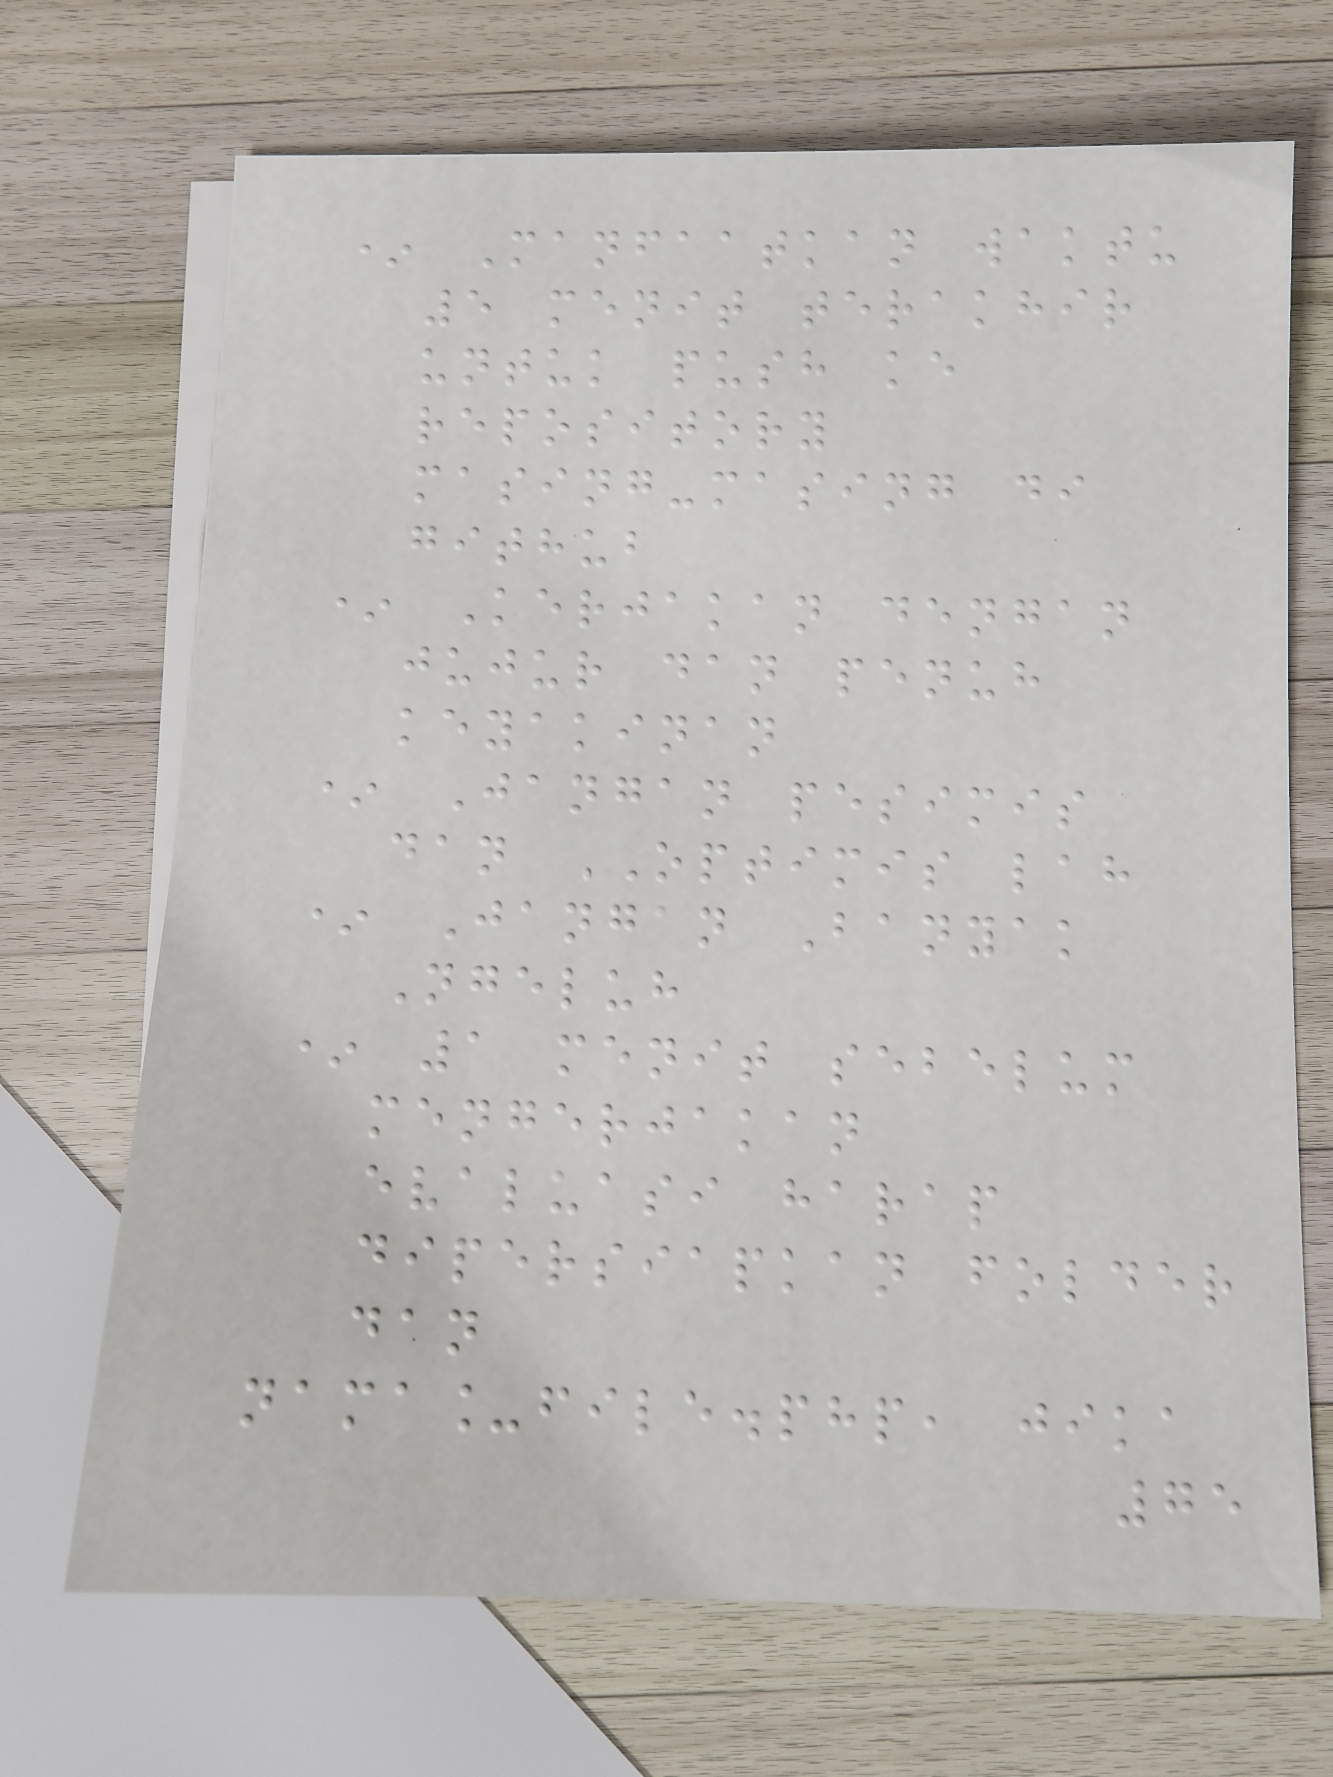* Manfaatkan waktu
5 menit terakhir
untuk push ke
repository
masing-masing di
github
* Kerjakan dengan
jujur dan penuh
keyakinan
* Jangan pesimis
dan OPTIMIS lah
* Jangan Banyak
Ngeluh
* 1 menit sebelum
mengerjakan
evaluasi harap
dipersiapkan folder
dan
nama_file.php, jika
75
